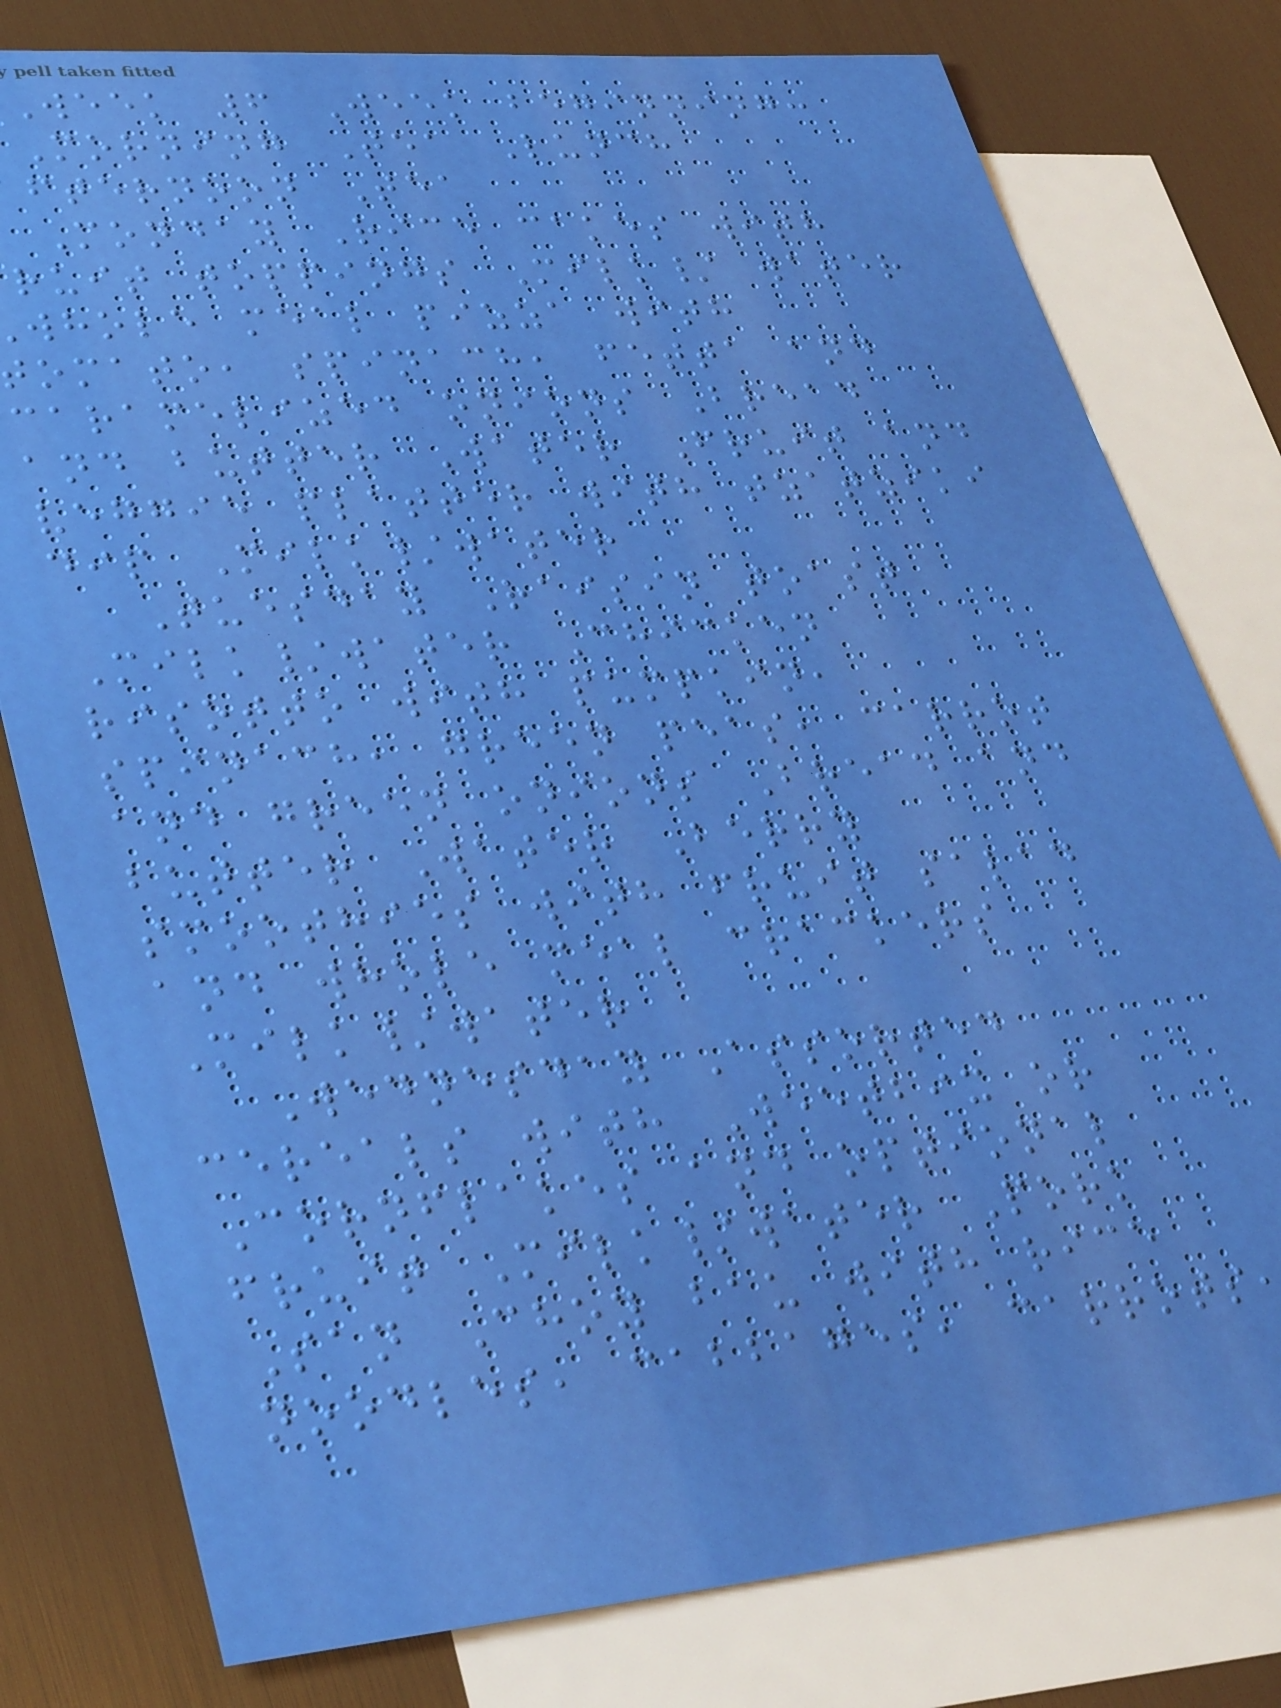Week 6 Week beginning:
Morning Tea Lunch
fternoon Tea
Monday Rice cakes with
ruit toppings Milk/ water
whole meal pizza with
omato, spinach, fetta and
caramelized onions Bread
and butter Water Fruit and
veggie platter with tzatziki
dip Milk/water
Tuesday Raisin toast
Milk/water Chicken
risotto with pumpkin,
spinach, green peas, carrot
and green onions Bread and
butter Water Berry
smoothies with fruit salad
and whole meal crackers
Milk/water
Wednesday Assorted
cereals with Weetbix or
Cornflakes and optional
fruit Milk/water Pork
San Choy bau with rice
noodles, cabbages, carrots
